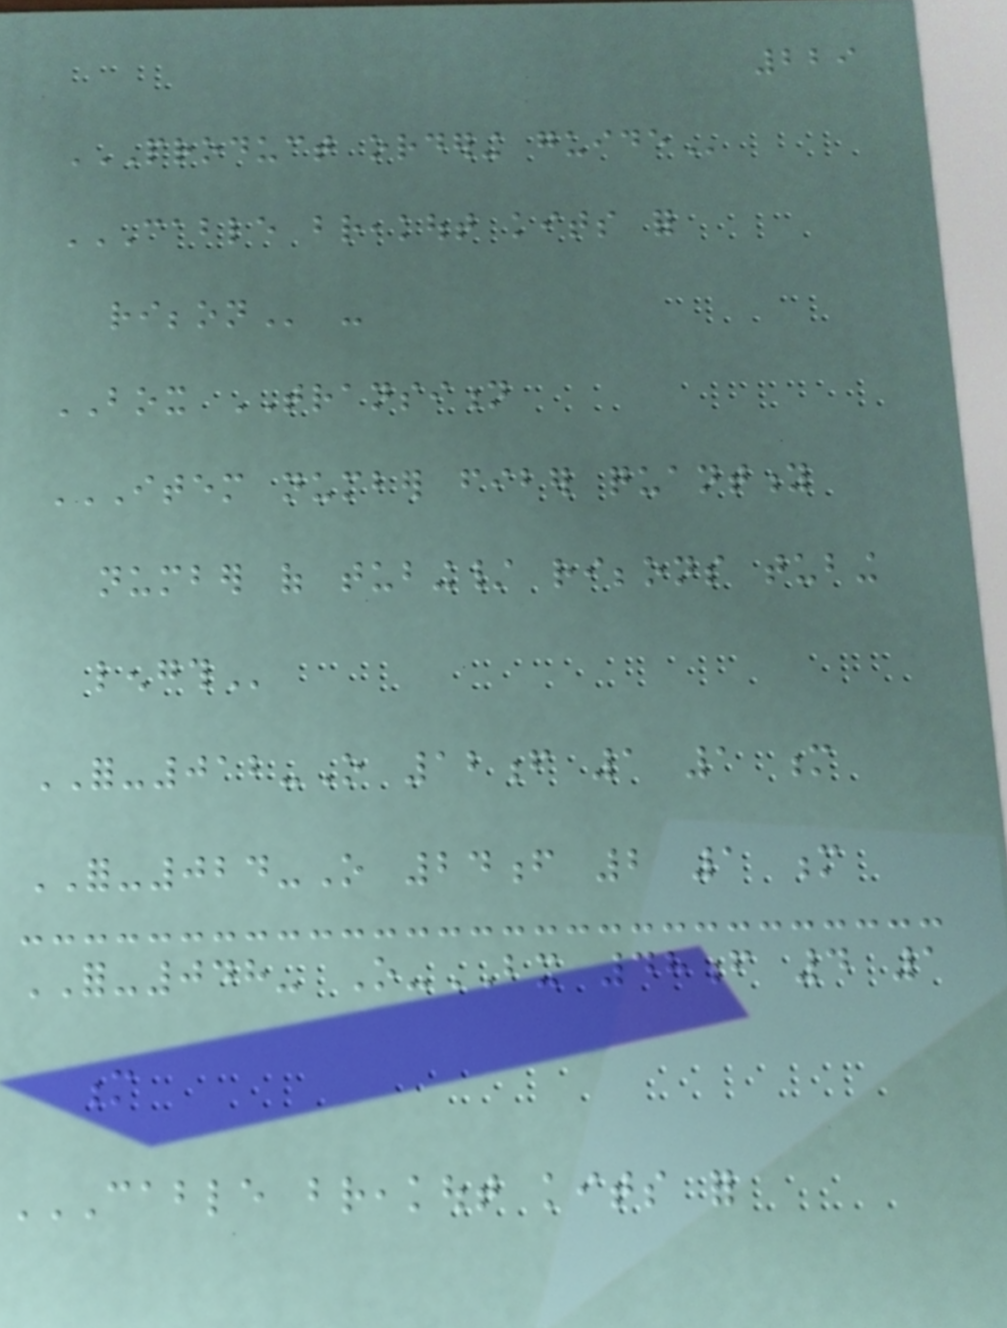229
PRODUCT ORDERING GUIDE
CABLE BREAKOUT KITS FOR
RIBBON -
BOX TRANSITION
ITEM NUMBER FIBER QUANTITY
NUMBER OF TUBING/ RIBBONS TUBING
LENGTH
FOR-012-O 12f 1 1 m
FOR-024-O 24f 2 1 m
FOR-048- O-BX 48f 4 1
m
CABLE BREAKOUT KITS FOR
